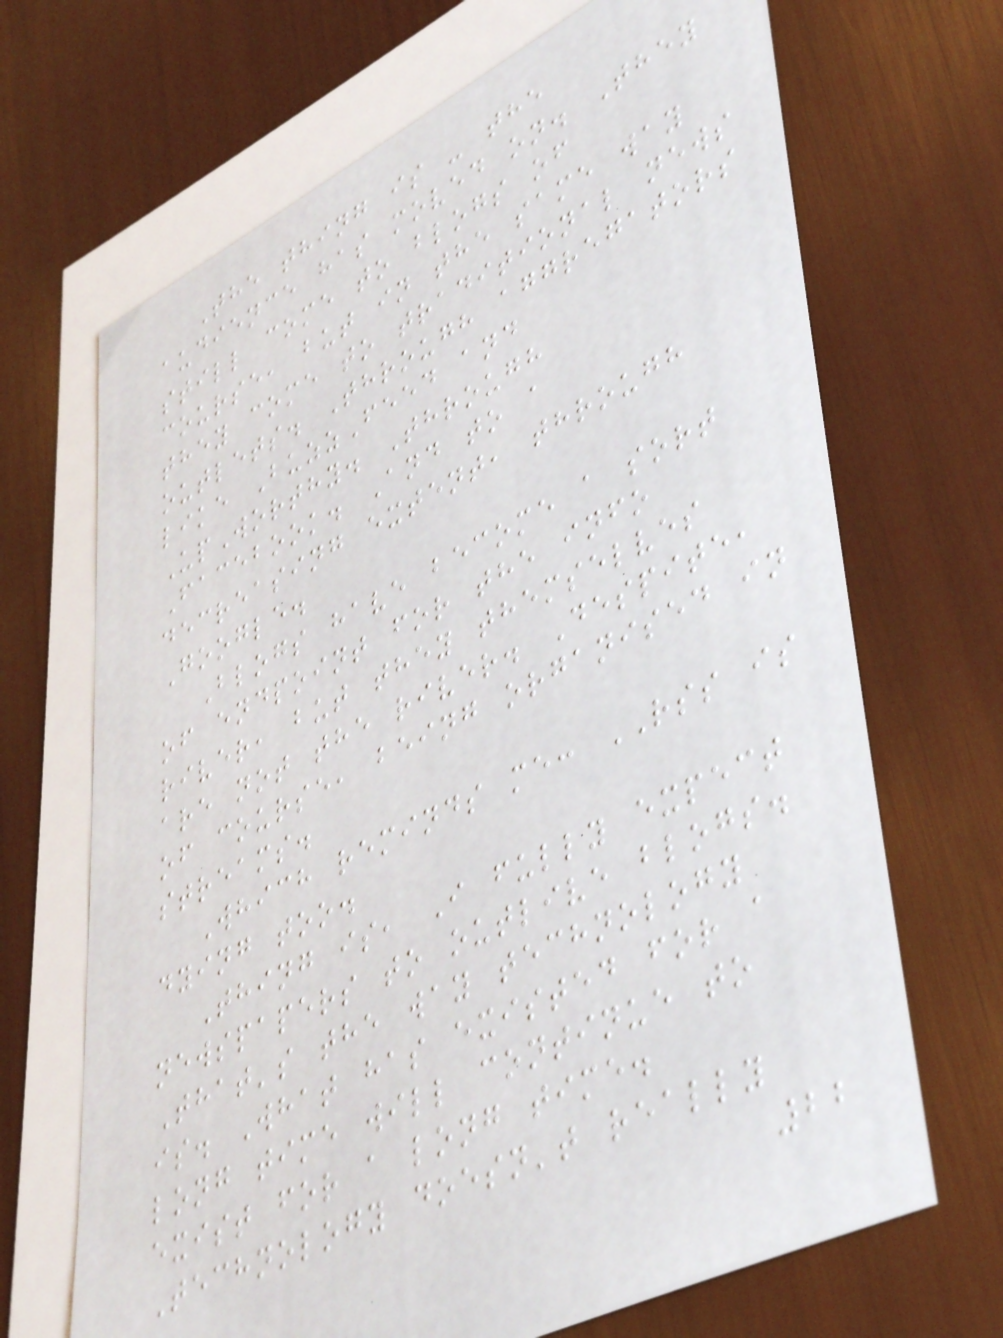The thing is - the
audience has moved on. They
still come to blogs of
course, but in the same way
they come to traditional news
outlets. Through aggregators
like BuzzFeed and
UpWorthy. Through
Facebook. And to a
decreasing extent, through
Google.
Blogs have become a sort
of endpoint for the info
river, but they themselves
are not the river. Despite,
of course, being organised in
streams.
Which reminds me: RSS is
dying too.
Thing is, I fully expect
newspapers to outlive blogs.
That's the way technology
is. What has existed for a
long time will continue to
exist for a long time.
Technology doesn't really
22
